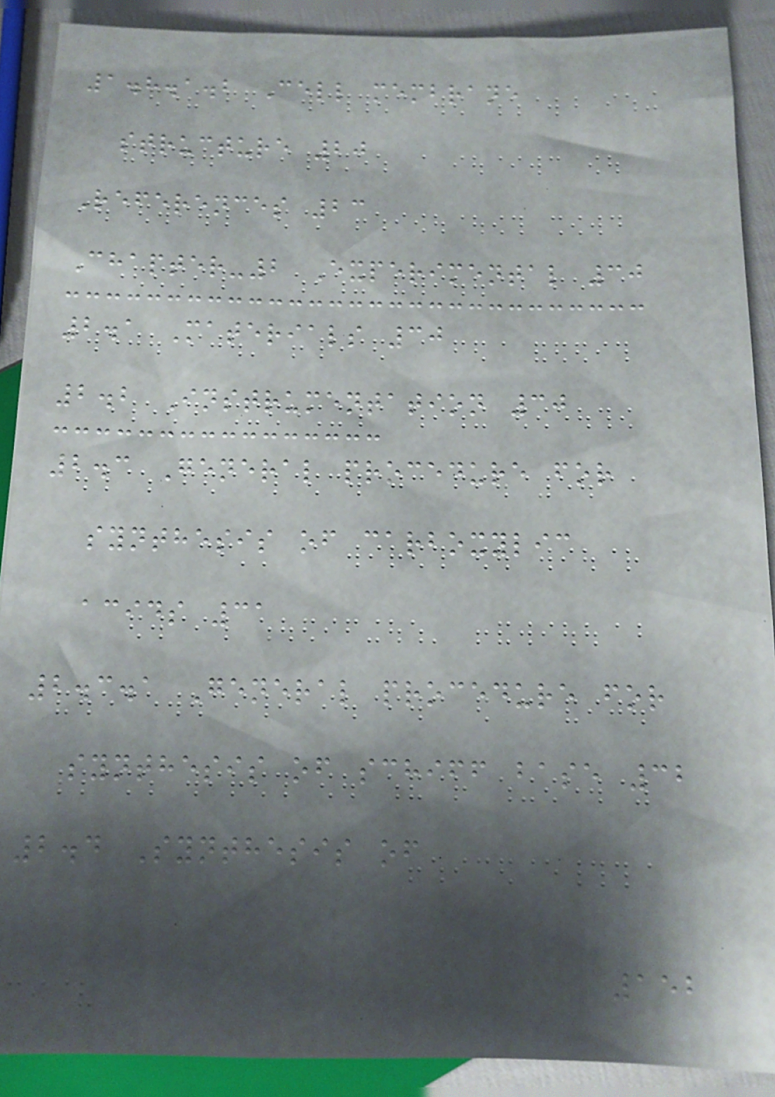1.8.1.2 Cell membrane
structure 20
References 23
Chapter-2 Experimental 30
2.1 Materials 30
2.2 Instrumentation 30
2.3 General procedure for
synthesis of carboxylic
acids 31
2.3.1 General procedure for
synthesis of schiff base 32
2.4 Synthesis of
152
